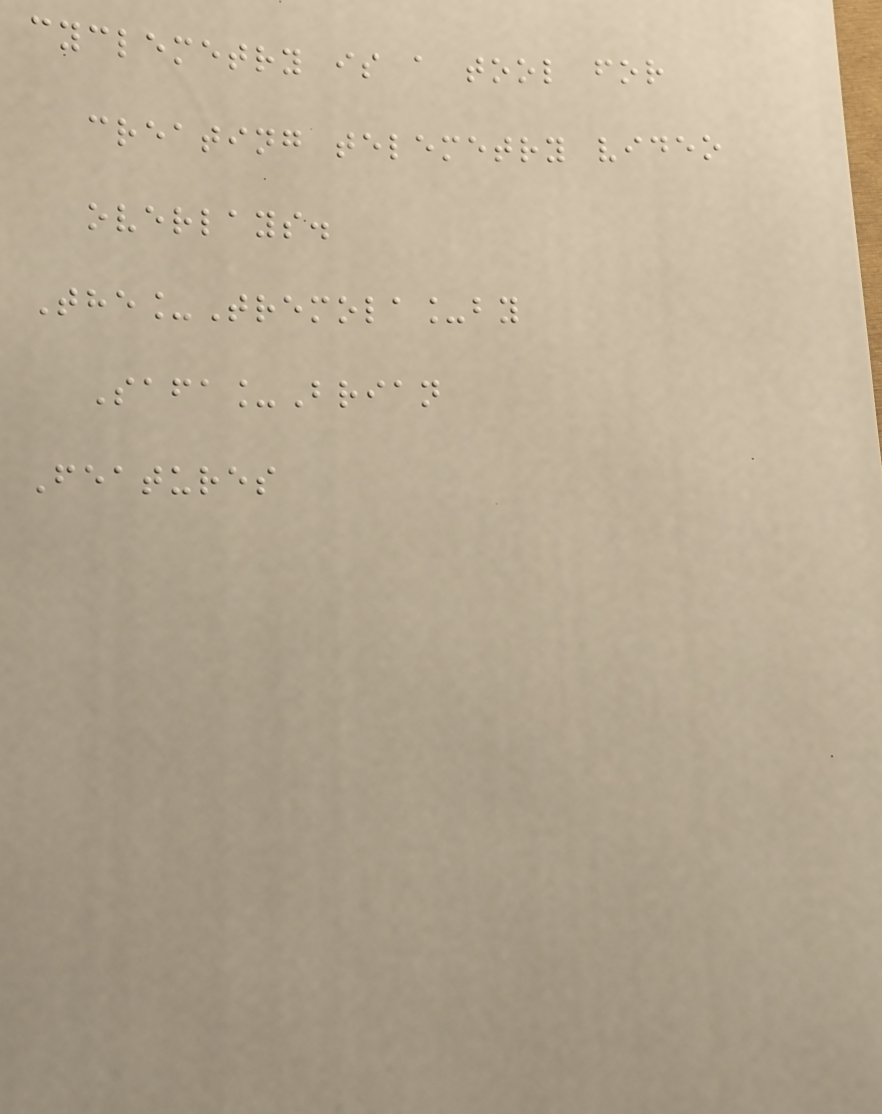cyclemetry is a tool for
creating telemetry video
overlays.
The_Tremola_by
Safa_Brian
Features
